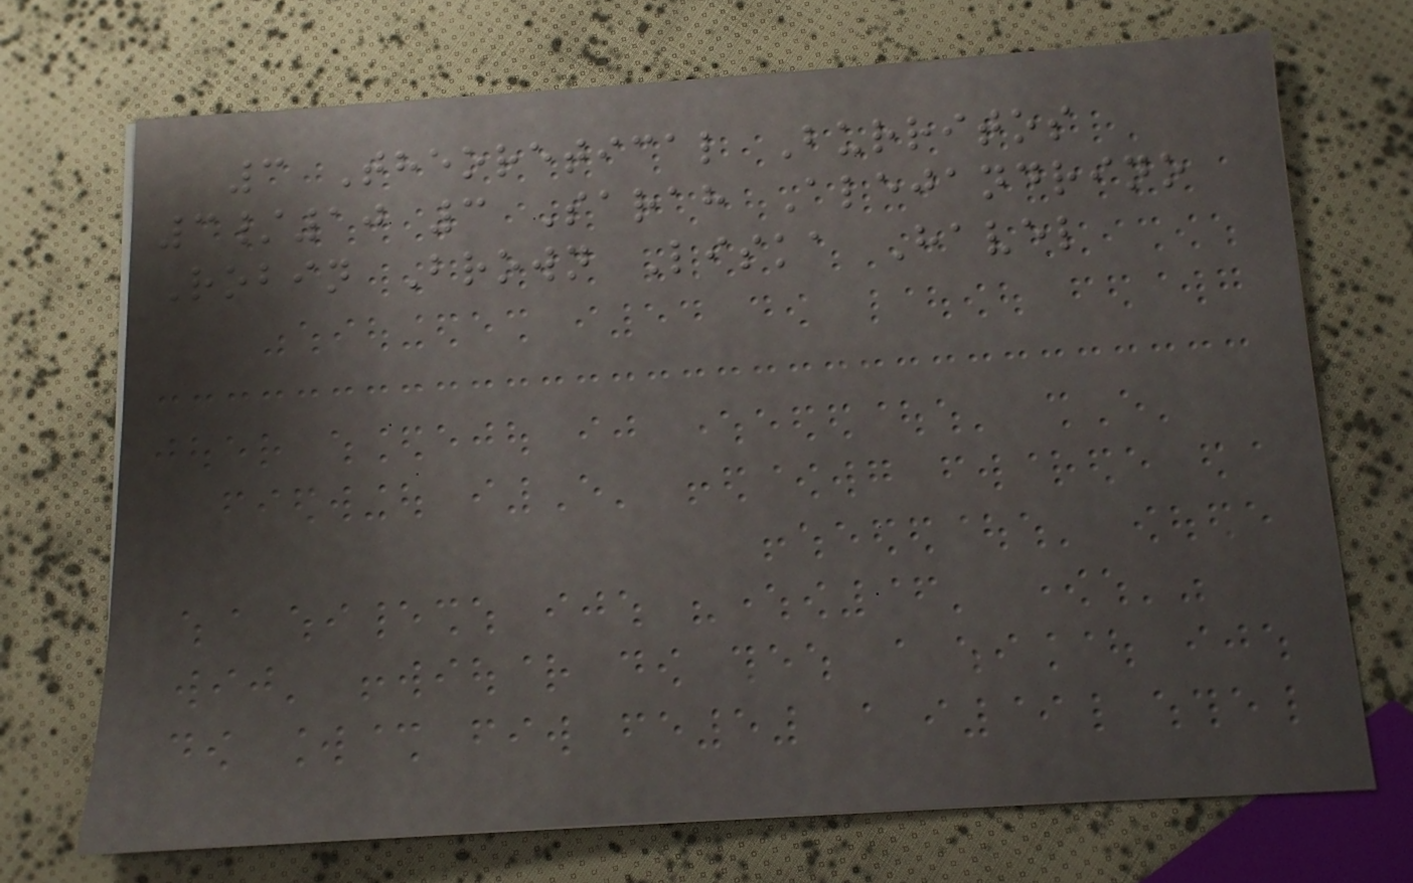3 Theoretical Burritos
3/10 3 Sarah Alejandrino
Robin Brown Liska Havel
